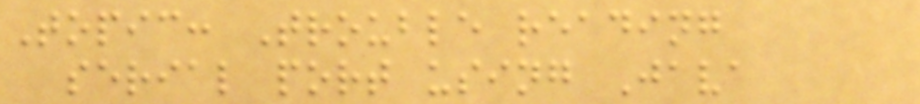Topic: Trouble reading
serial port using Java
